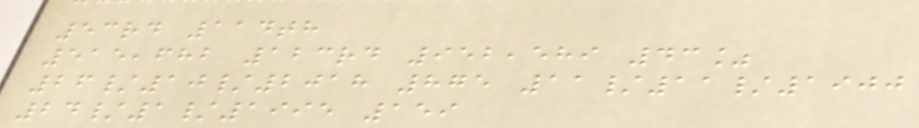53rd 114th
515,682 123rd 952,589 43%
26/10/2018 875 11/11/1900
24/1/1995 159
